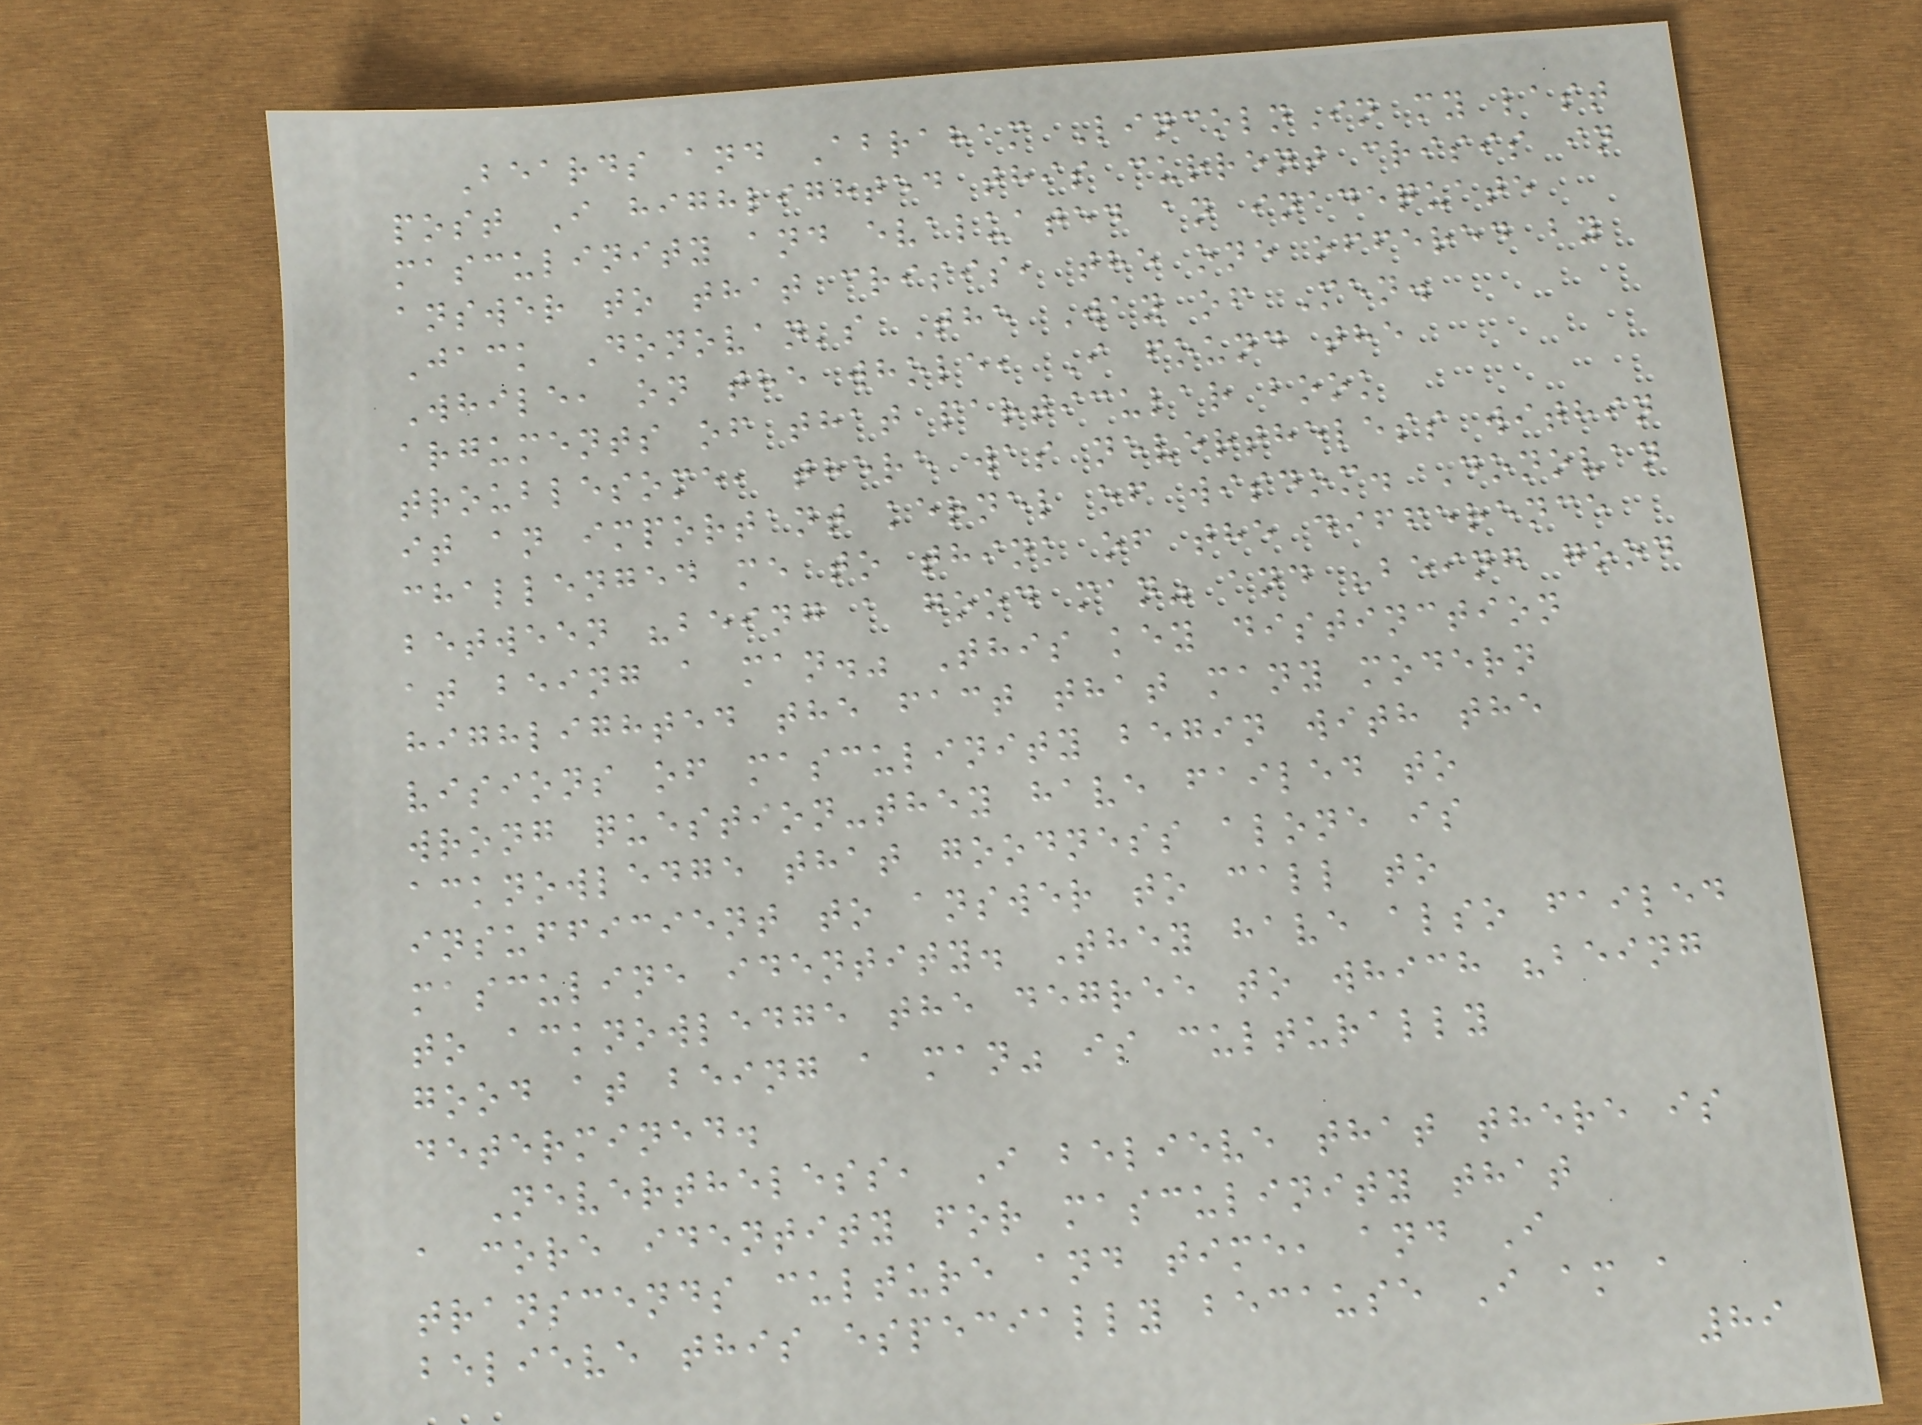Beards and Abraham LincolnIn my last
post I highlighted this current crisis in
masculinity and evaluated an inadequate
answer to that crisis, the one offered by
Jack Donovan's The Way of Men.
While, on the whole, I found the
arguments of that particular book
troublesome, there was nevertheless within
it an important kernel of wisdom. Donovan
challenged me to think of the difference
between "being a good man" and "being good
at being a man." This key distinction
highlighted the fact that many modern
visions of masculinity begin with the
wrong question-they have failed to
acknowledge that goodness alone is
insufficient to answer to call to
masculine identity. They have also failed
to acknowledge the degree to which "being
good at being a man" is culturally
determined.
Nevertheless, I believe that there is
a core identity for masculinity that
transcends culture and time, and I
believe this especially because I am a
89
